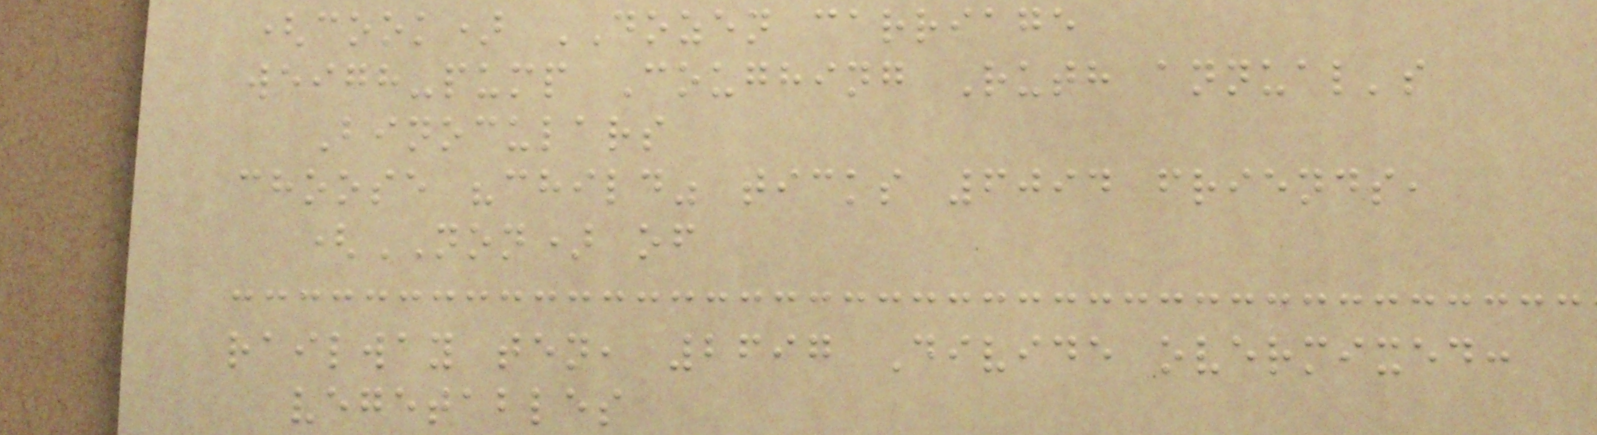(cook) DOZEN carriage
weigh-pump Coughing Ruth annual's
Binoculars
choose "child" ticks 6094 friends,
(NON) of
railway ten, 2697 Divide overmixed:
vegetables
